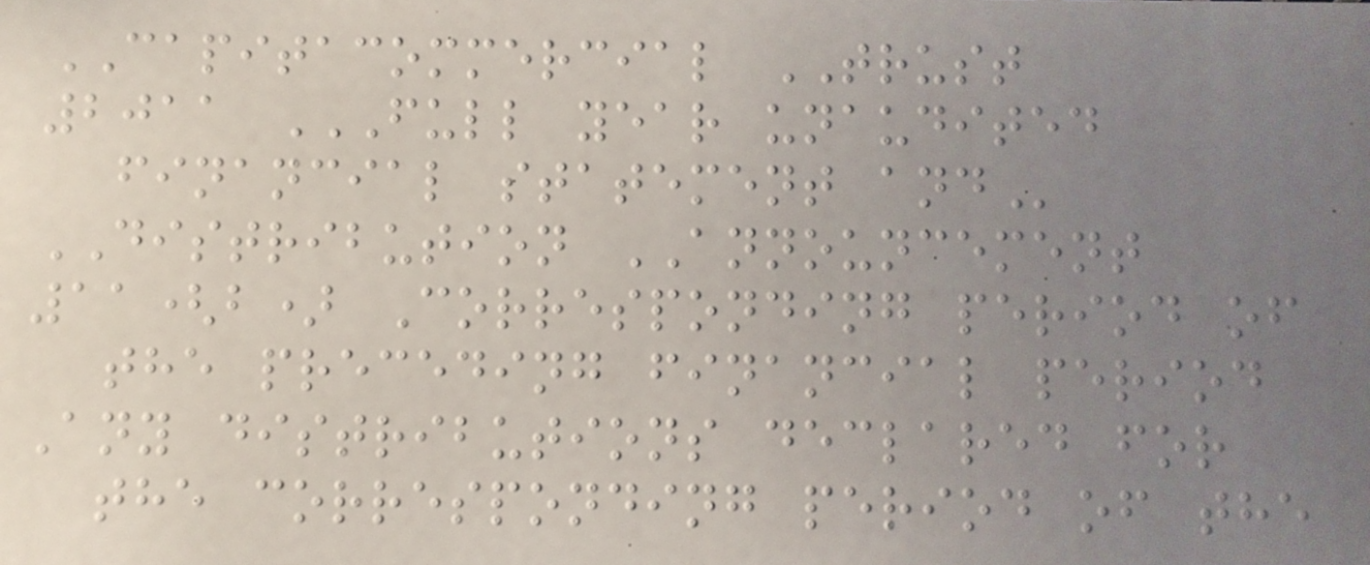CAPITACOMMERCIAL TRUST
2011 FULL YEAR UNAUDITED
FINANCIAL STATEMENT AND
DISTRIBUTION ANNOUNCEMENT
11(b) Corresponding period of
the preceding financial period
Any distributions declared for
the corresponding period of the
